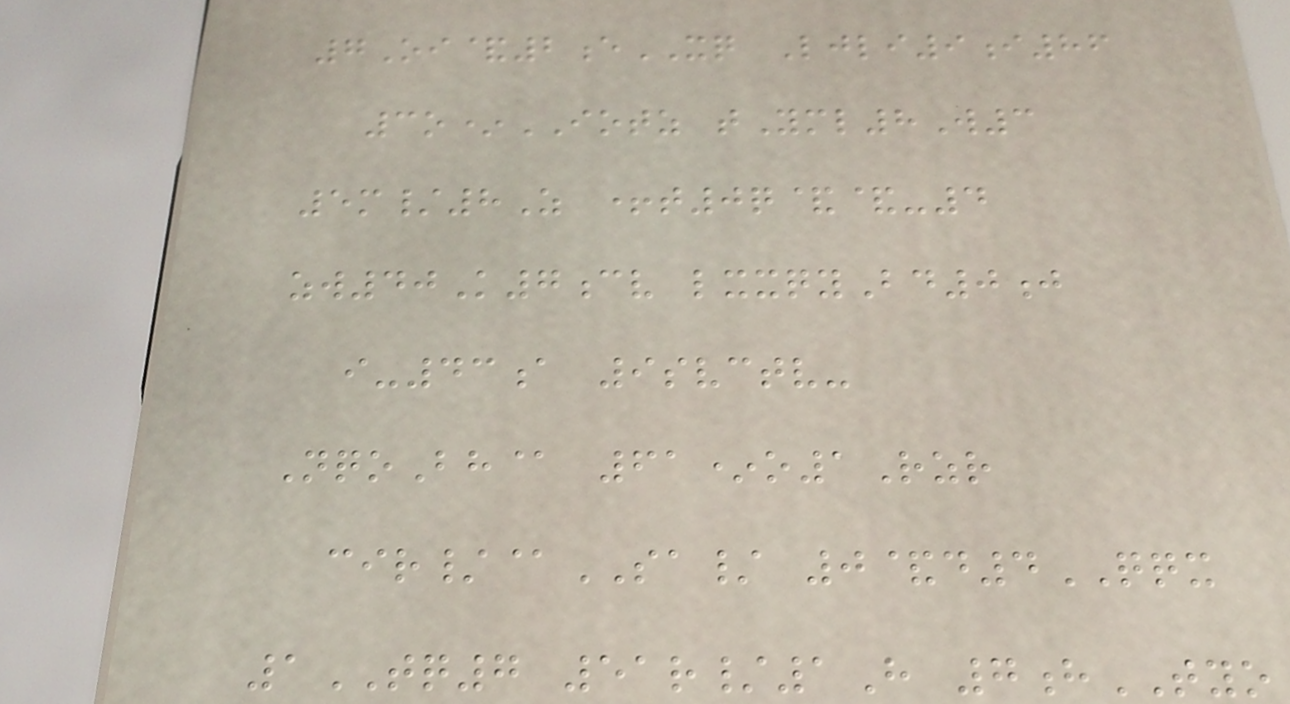7Oi&2eXQ Ljli9i86
3o*IOTZ tYml8W3
5m/8Z +t0q&&-4
zw40K7cv lxxqyBd0j
i-43a 9svctv-
NqoBh@ 61*o1Rzr
cir/@SA/ 0&d4QQX
1TQ7 51r/1H 7hTYO
